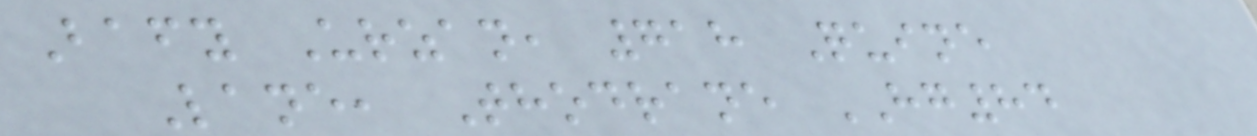Bafy Urzan, 718 Quine
Lane, Thodrane HG84
